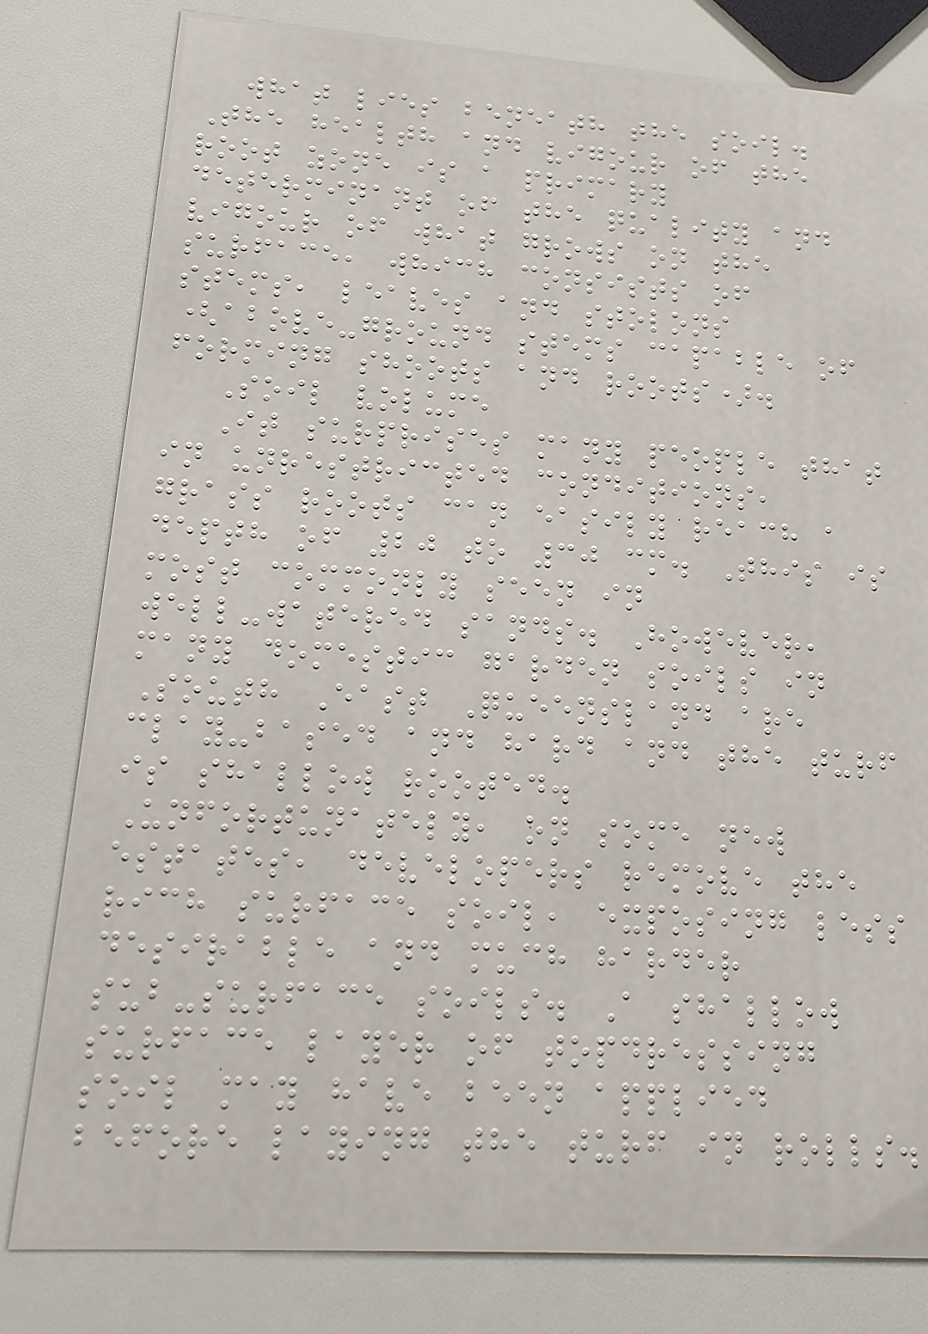what lies beneath the soil.
The health and vigour of the
root zone is a primary
determinant of the quality and
vigour of what grows on the
surface, which consists of
stems, leaves and stolons
(above-ground stems capable of
forming shoots and roots).
Soil volume
It surprises many people that
in unrestricted conditions,
grass roots can easily reach a
depth of 20 to 30 cm. This is
most commonly seen in
well-watered sands. However,
many domestic garden soils in
South East Queensland are
clay-based and hard and the turf
is shallow rooted.
Unfortunately, on some new
estates, developers remove the
rich surface soil, exposing less
desirable and much harder
sub-surface soils. A shallow
surface layer of topdressing
soil may have been applied
before laying the turf in rolls.
